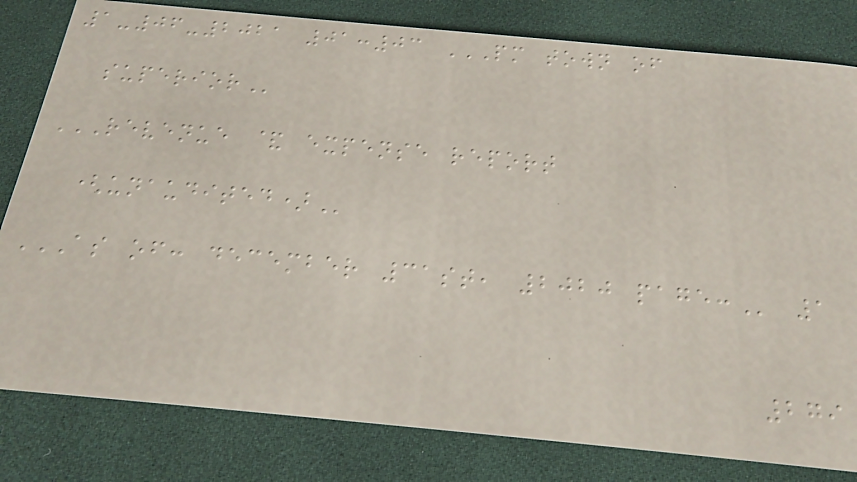1-06-2021 01:03 PM TOWN OF
SUPERIOR
REVENUE & EXPENSE REPORT
(UNAUDITED)
AS OF: DECEMBER 31ST, 2020 PAGE: 1
279
